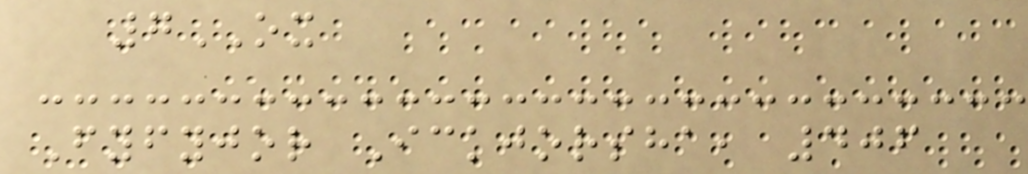7OX
Fyfyjor Ickjorsha, 406
